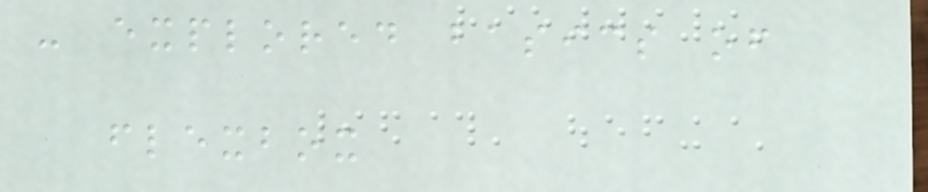- explored basics of
flexbox
